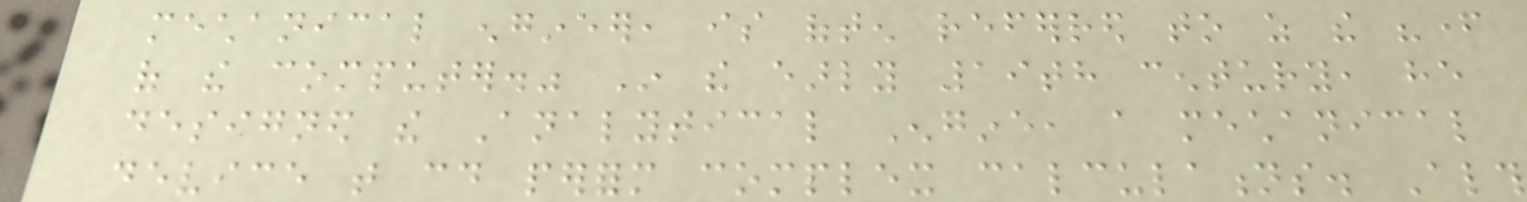mechanical engineer, is often referred to as the "father
of the computer." In the early 19th century, he
designed the Analytical Engine, a mechanical
device that could perform complex calculations. Although
